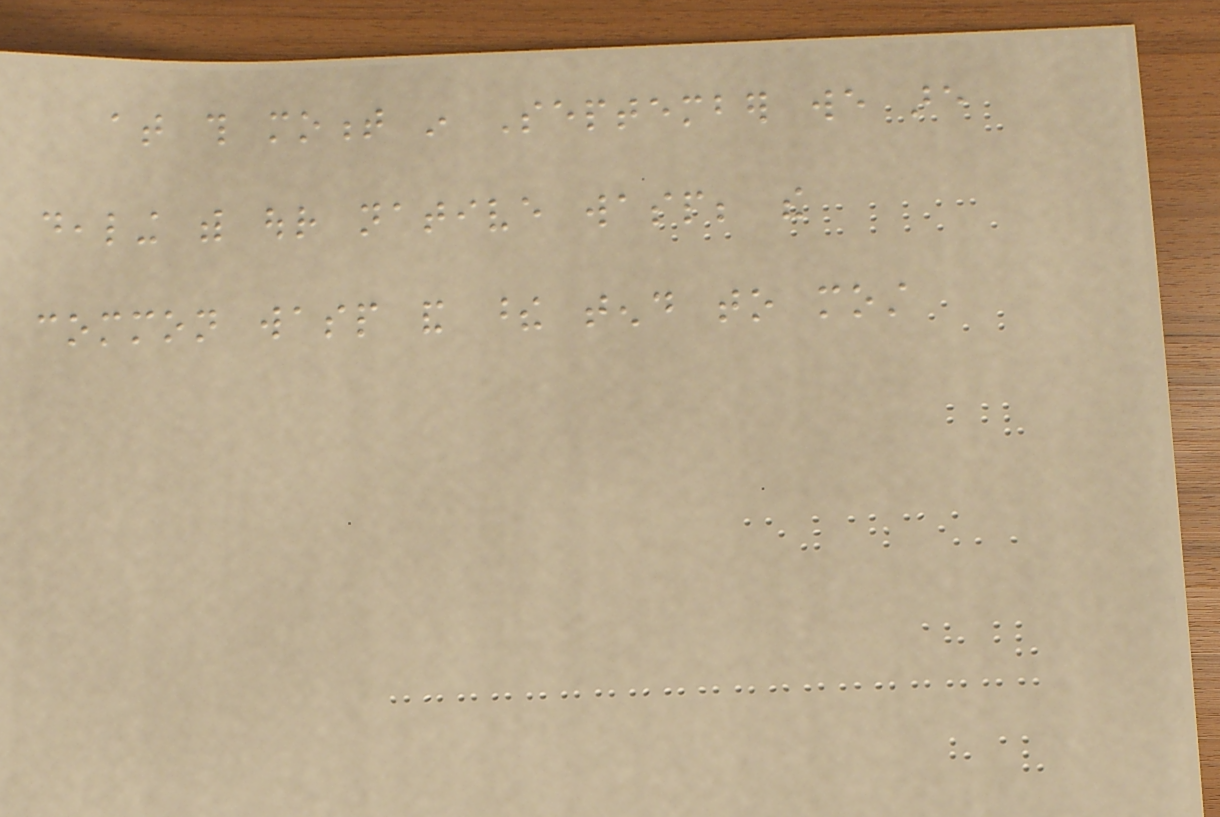at this moment in September we are
dealing with our native wasp; the
common wasp and these tend to most
